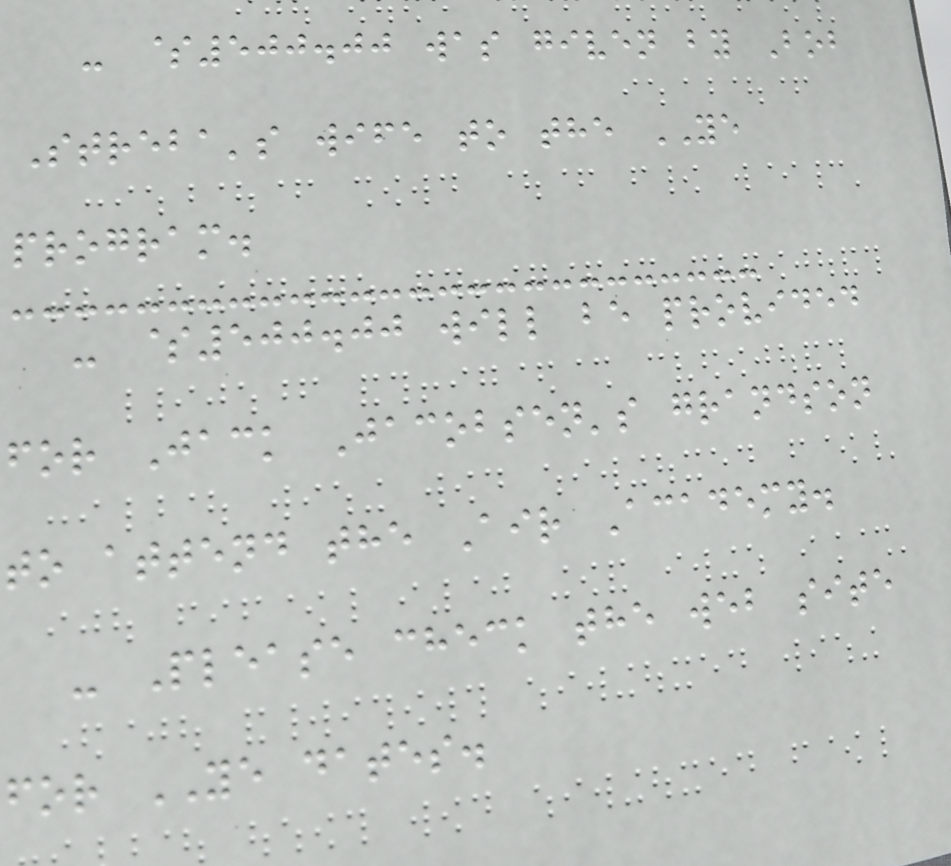- $500.00 was given by Bob
Streba's wife to the YE
program.
- $500.00 will be provided
for Jack Jacobsen's grandson
to attend the Air Academy.
- Please check the web site
for YE dates.
